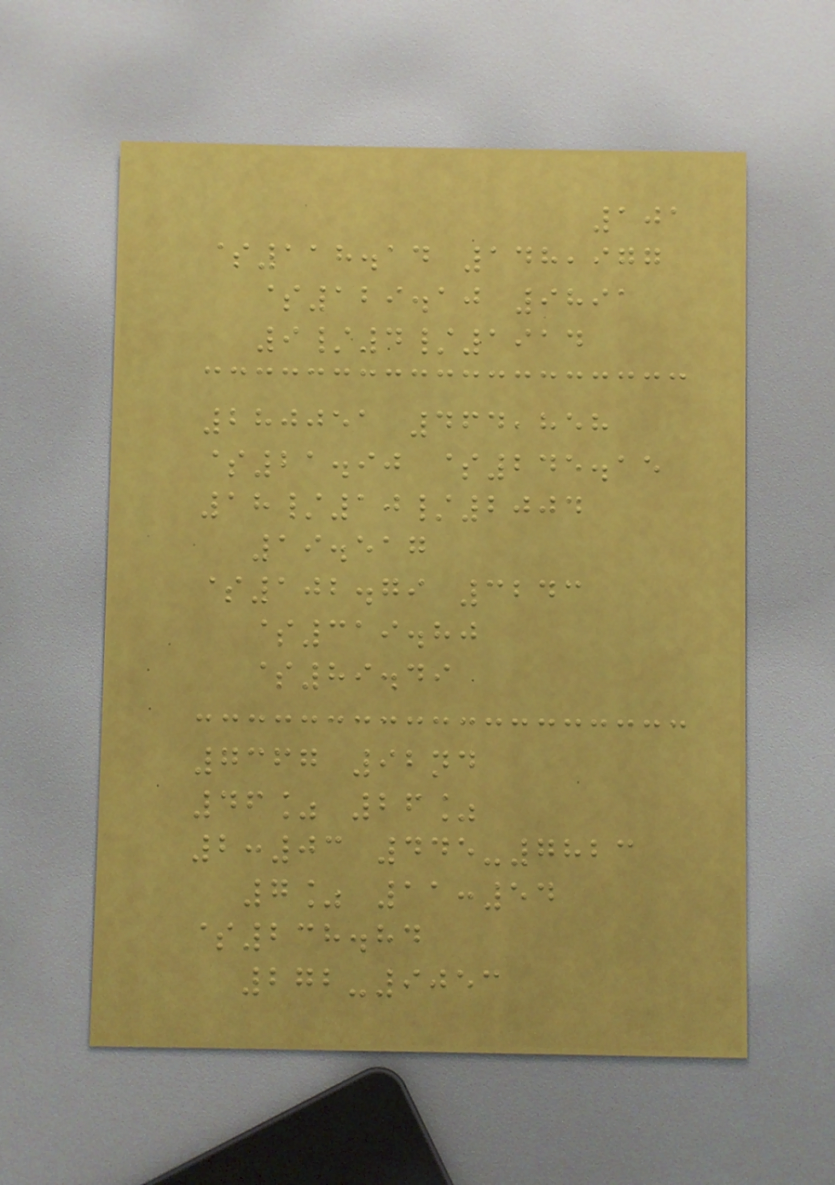101
$118.14 148,977
$129.10 9891
9/4/1914
280051 464,858
$21.90 $245.15
18/10/2004
19.517
$102.79 3243
$319.80
$89.49
7367 92nd
46% 26%
2:03 445-7823
7% 11:54
$238.84
272-9053
